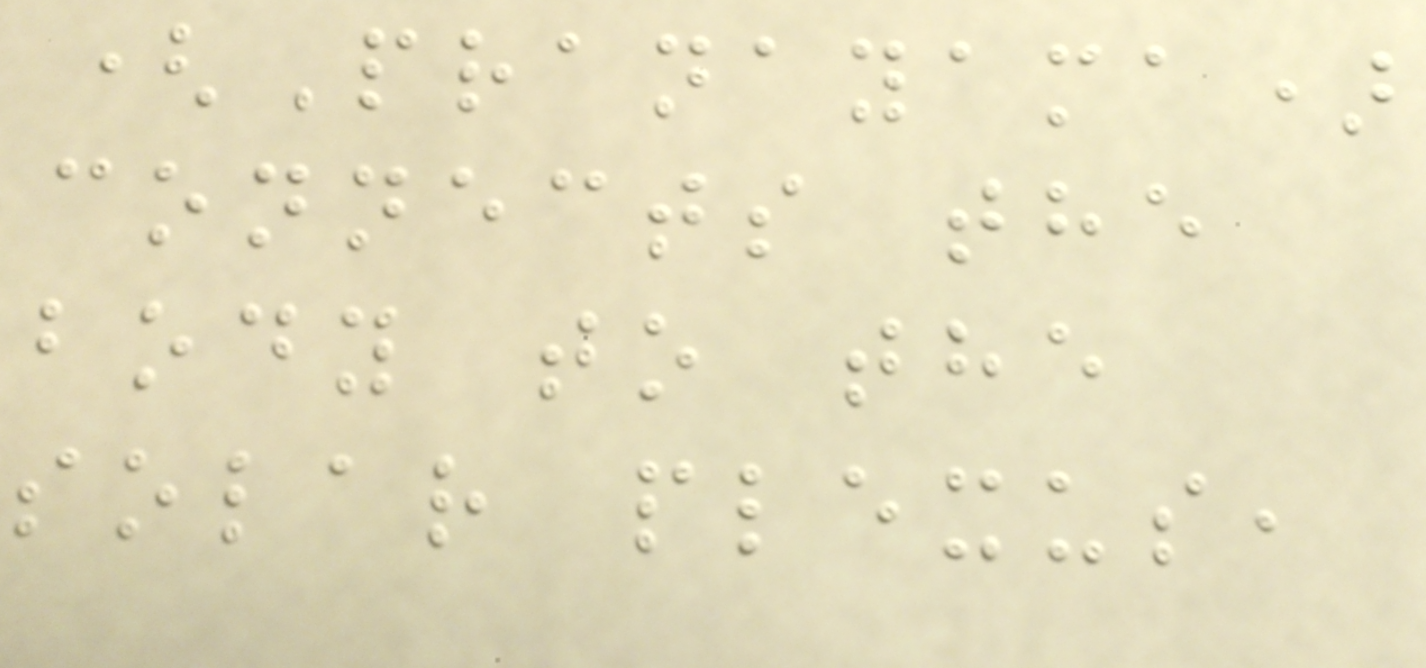(Pranayama)
connects the
body to the
solar plexus,
